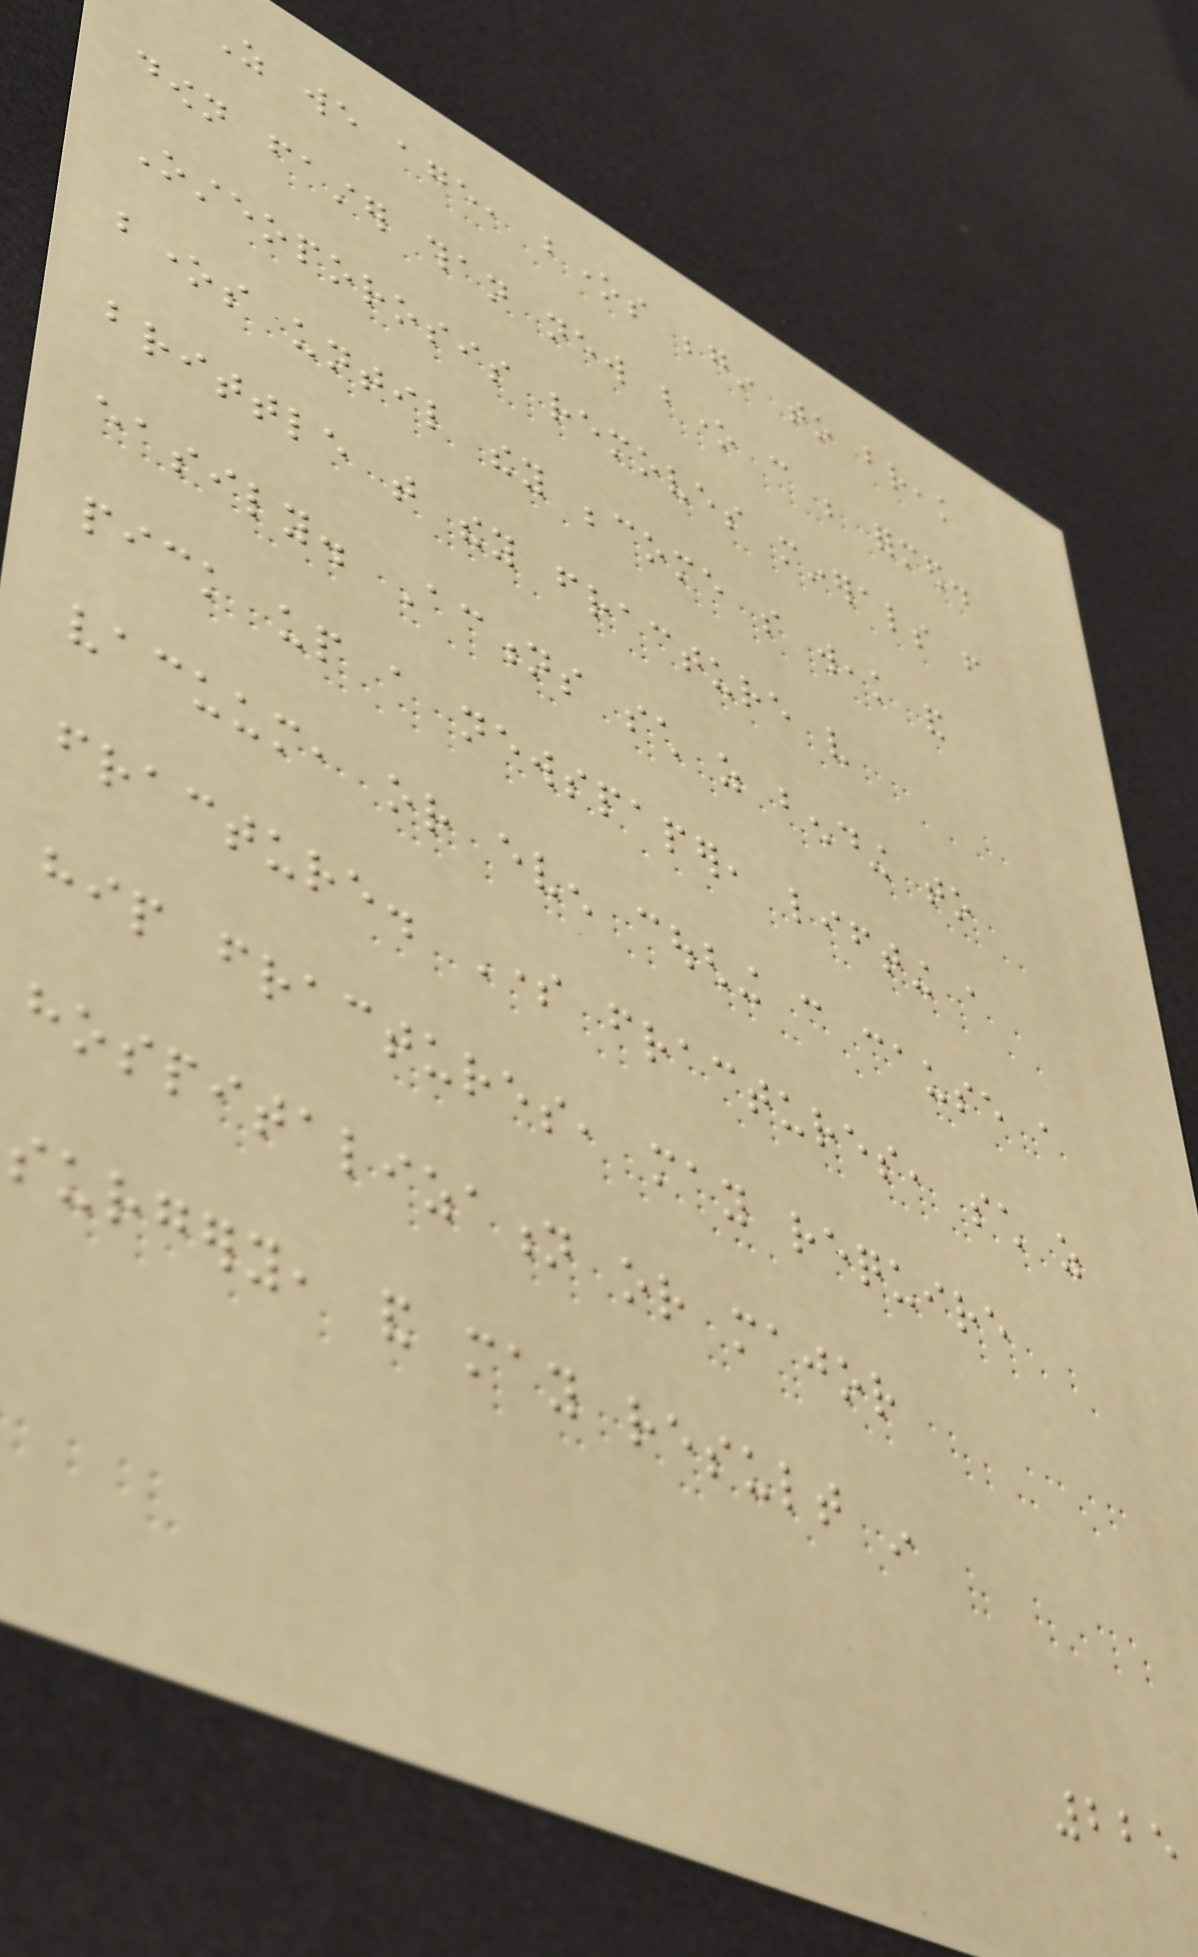As we age, bones begin to break
down faster than new bone can be formed.
Osteoporosis removes minerals from
bones until they become so weak and
brittle that they fracture very
easily. Actions such as bending to
pick up a newspaper, lifting a
vacuum, or even coughing can cause a
fracture. Some fractures, such as
hip fractures, may require
hospitalization or major
surgery, and may result in
225
